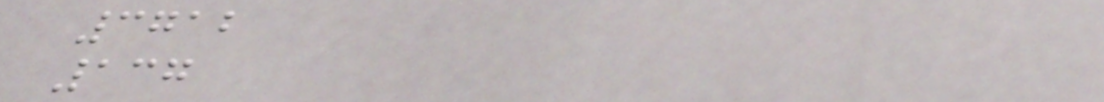3712
137
